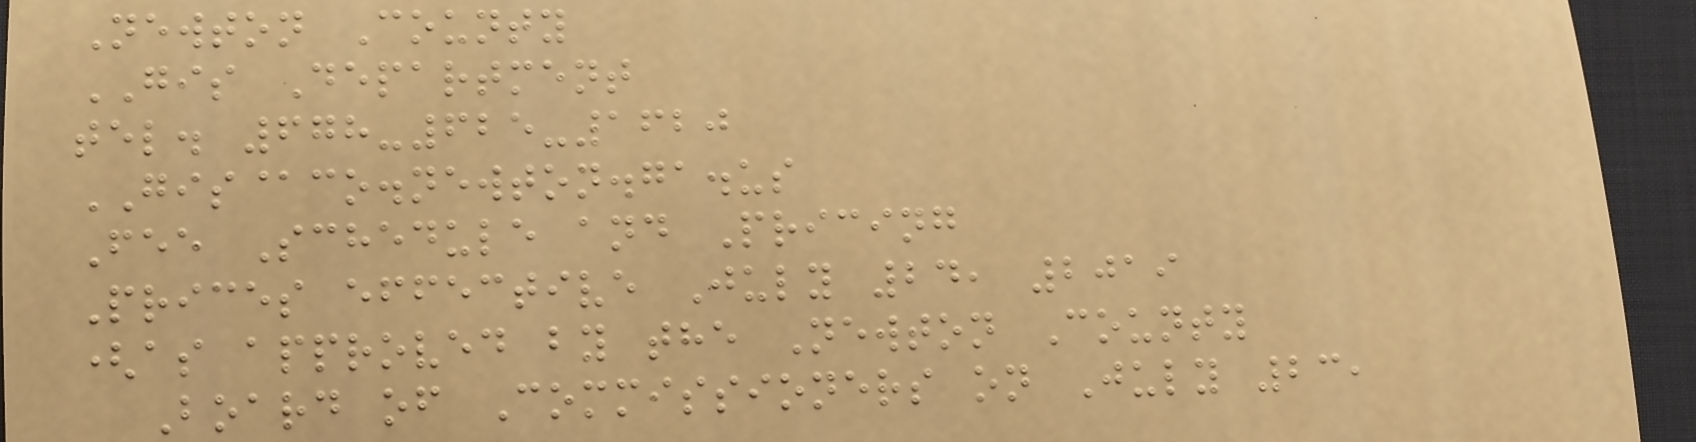Newton County
GIS Department
tel. 678-625-1620
GIS@co.newton.ga.us
Fee Schedule and Pricing
Prices effective July 24, 2019
(as approved by the Newton County
Board of Commissioners on July 23,
